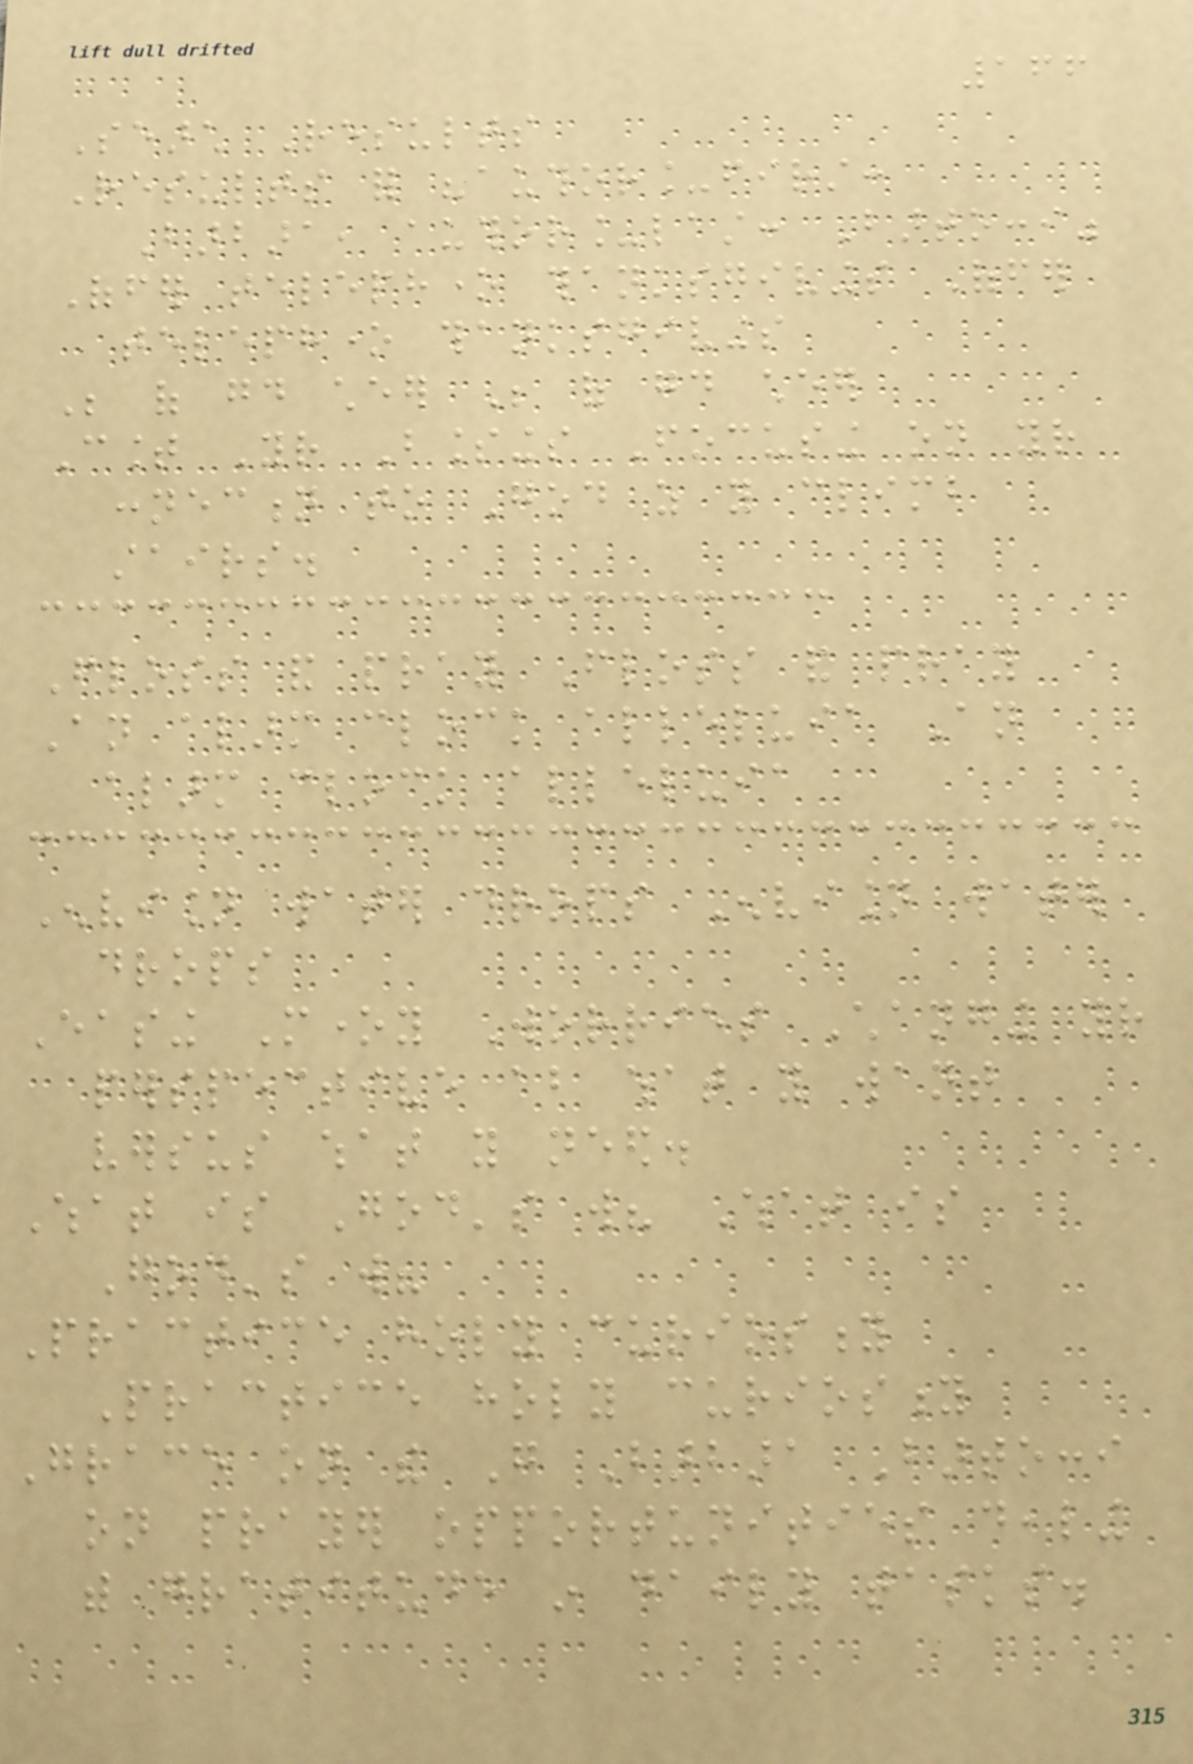166
Search Results
Results for "author_first:
Barbara, author_last: Bartocci"
Offer telephone thanksgivings Offer
telephone thanksgivings
Be of good cheer Be of good cheer
Count Your Blessings Focusing on your
connection to God as you climb
stairs.
Floss and pray Floss and pray
An alarm clock alleluia An
alarm clock alleluia
Envision water drops Envision water
drops
Easing Money Worries Changing your
perspective about what you want
versus what you need.
What is God's will? What is
God's will?
Practice holy curiosity
Practice holy curiosity
Grace on the Go Barbara Bartocci
on prayer opportunities dealing
with gratitude in daily tasks.
